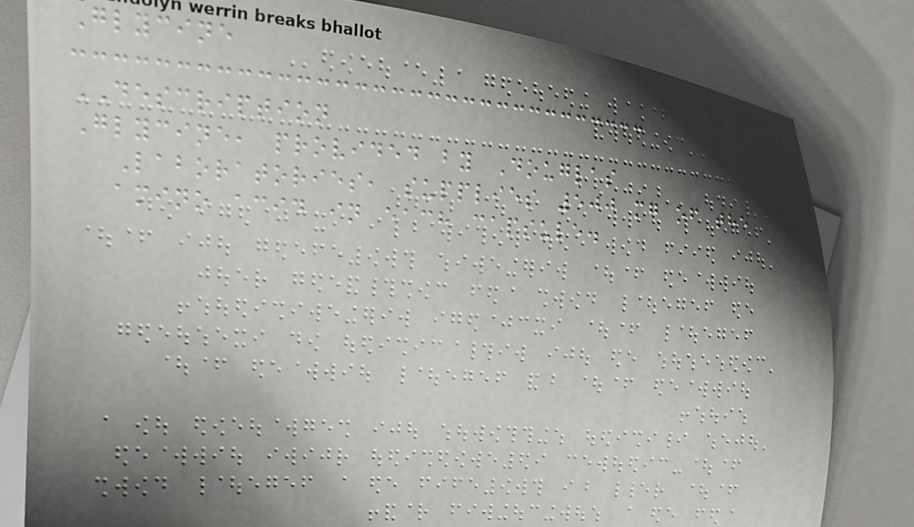Glycine
DESCRIPTION
Glycine, provided by Douglas
Laboratories, supplies 500 mg of the
amino acid in each capsule.
